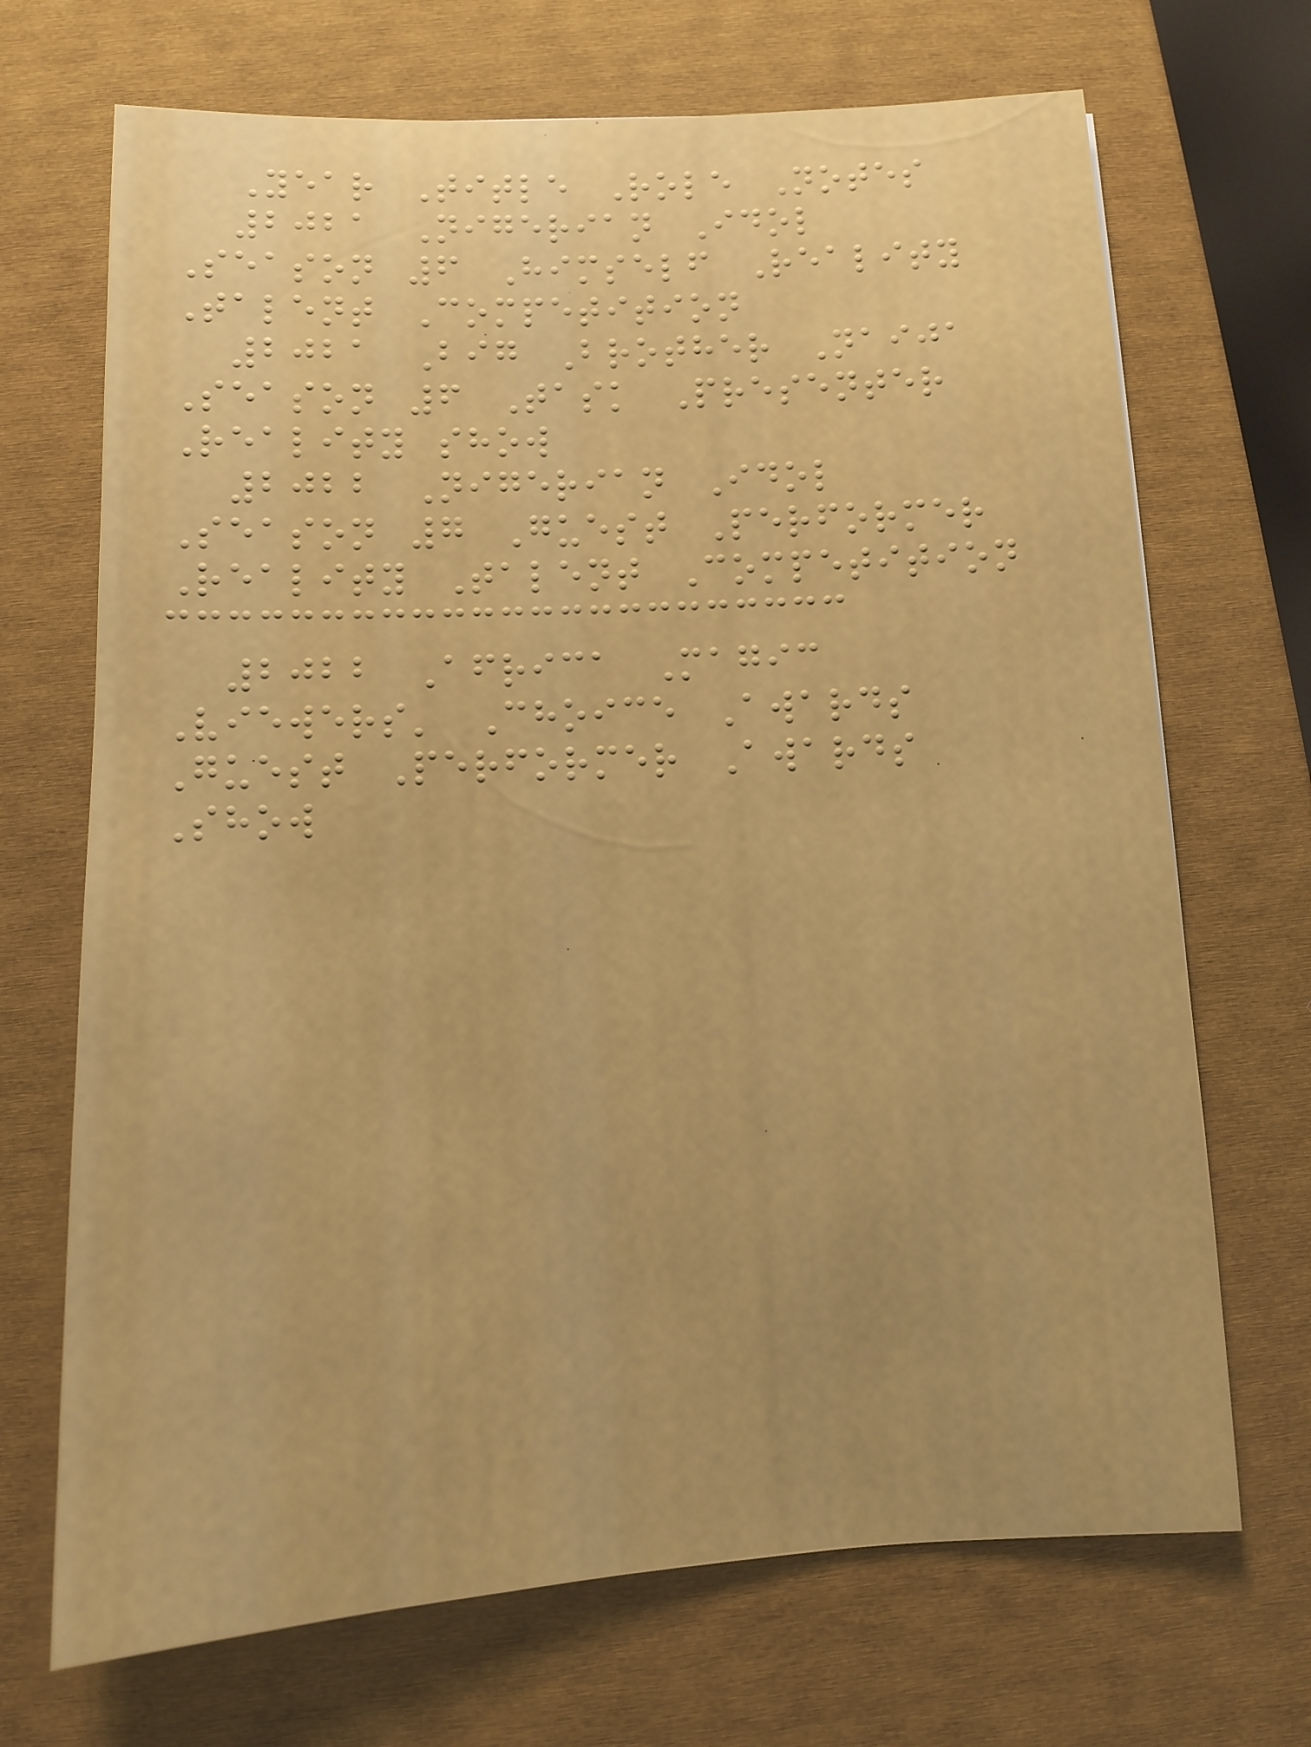Year Title Role Notes
2021 Nigerian Idol
Season 6 Himself Reality
Talent Competition
2021 Big Brother Naija
Season 6 Task Presenter
Reality show
2022 Nigerian Idol
Season 7 Guest Performer
Reality Talent Competition
2022 Africa Magic
Viewers' Choice Awards
Guest Performer Awards
Show
